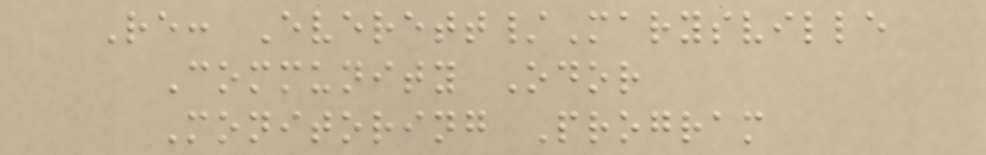Re: Everett/Marysville
Community Odor
Monitoring Program
